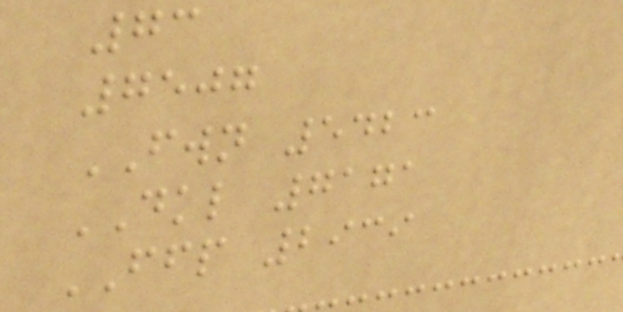73
7507
FWN 5423
DKL 7171
FFP 2939
